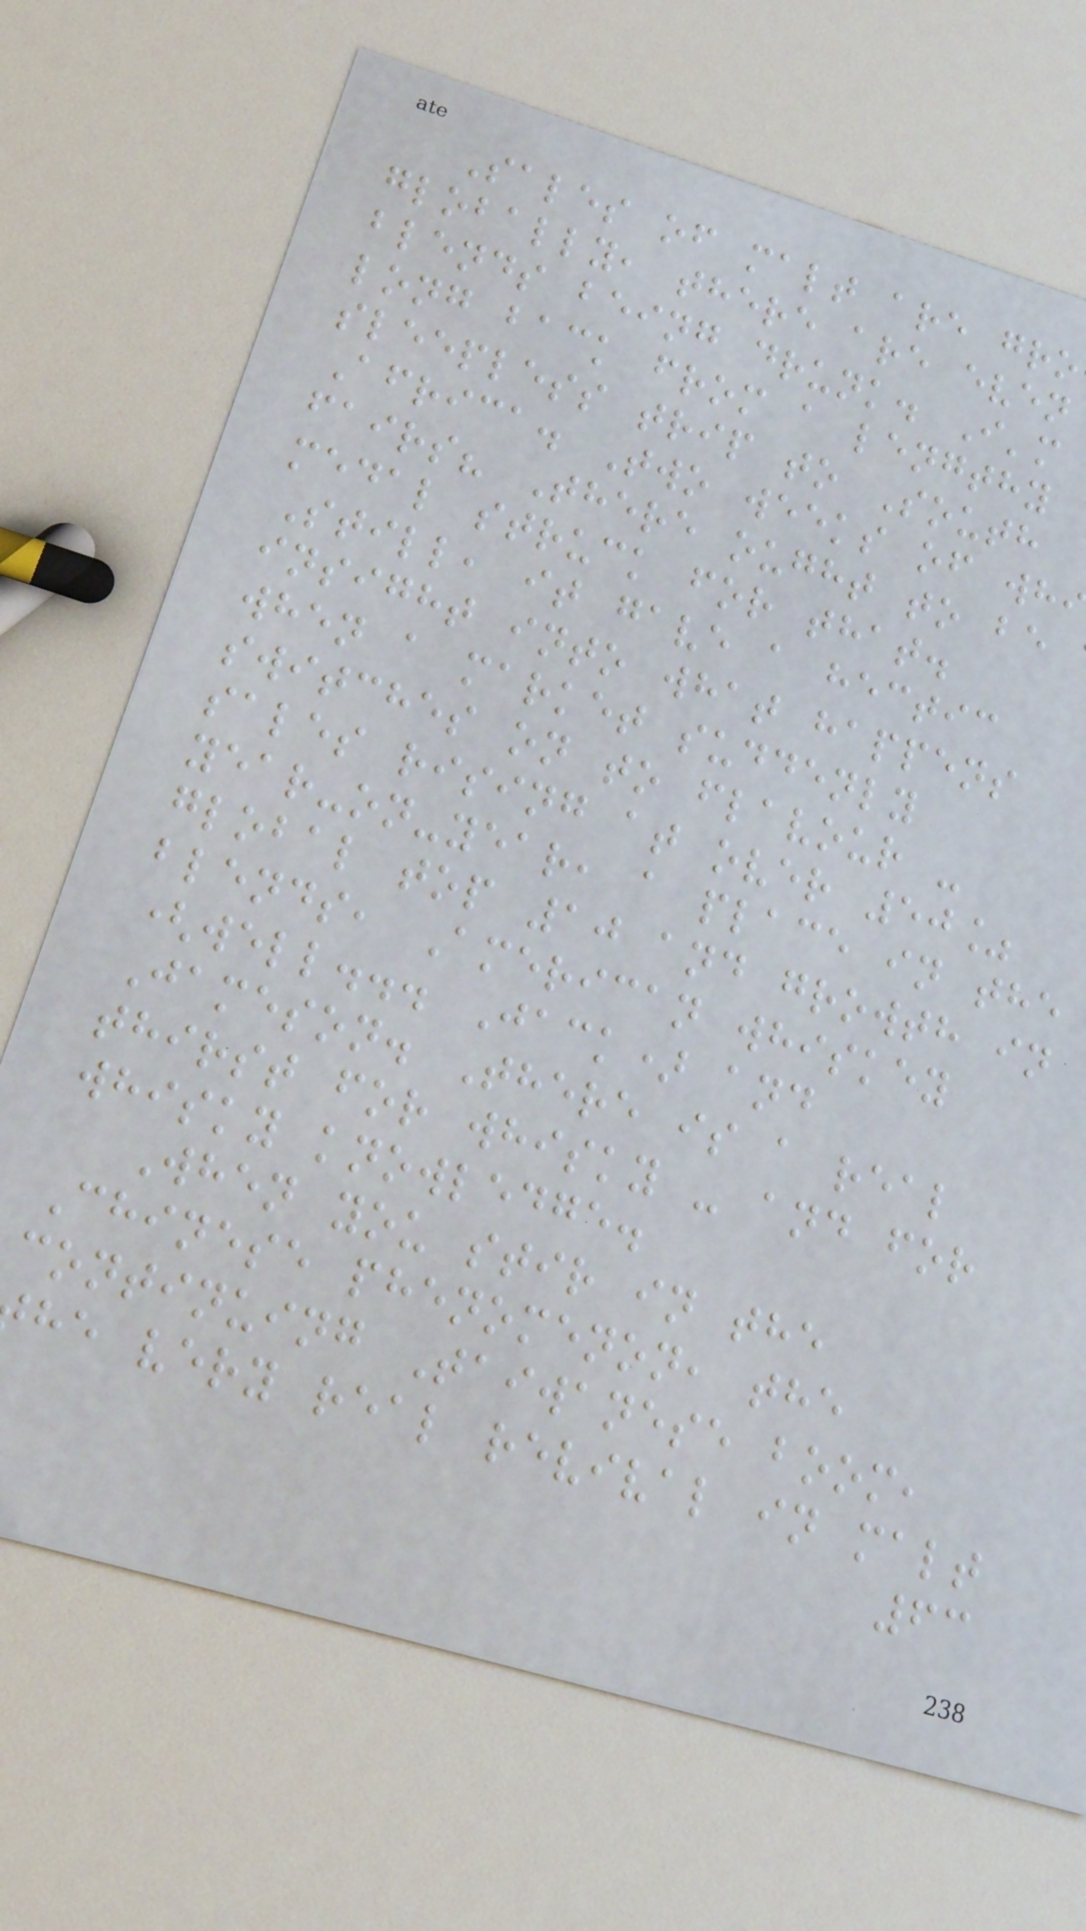Sales of malt are gro
globally, there are even
blends being drunk. I'm
long back from a lengthy
sleepless trip to South
Africa. Two weeks of wh
fairs? There ought to be
medal struck for that.
Still, it gave a hectic
insight into what happens
when a market suddenly
switches on to flavour -
sales rising at over 50%
year-on-year, a place in the
global top 10 and growth in
blends, American whiskey
(well... Jack) and
Jameson. There is a real
thirst for whisky - and for
whisky knowledge.
When you stir in the
Chinese phenomenon, the
continuing Taiwanese boom,
he very real revival in malt
63
